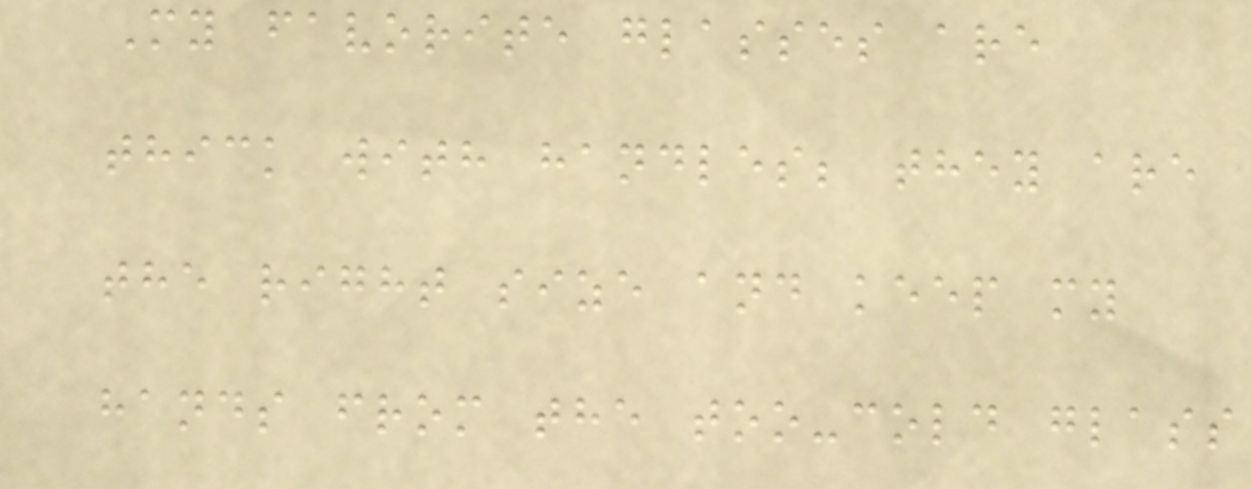My favorite glasses are
thick with handles; they are
the right size and keep my
hands from the too-cold glass
